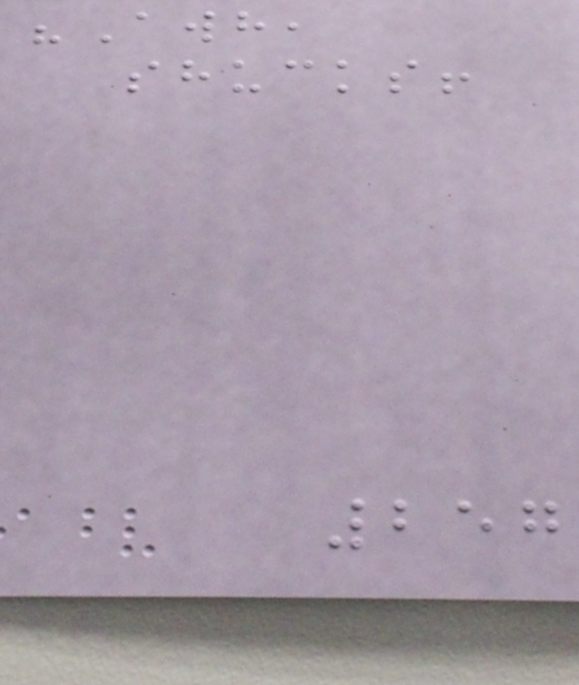"Awh,
shucks!
257
